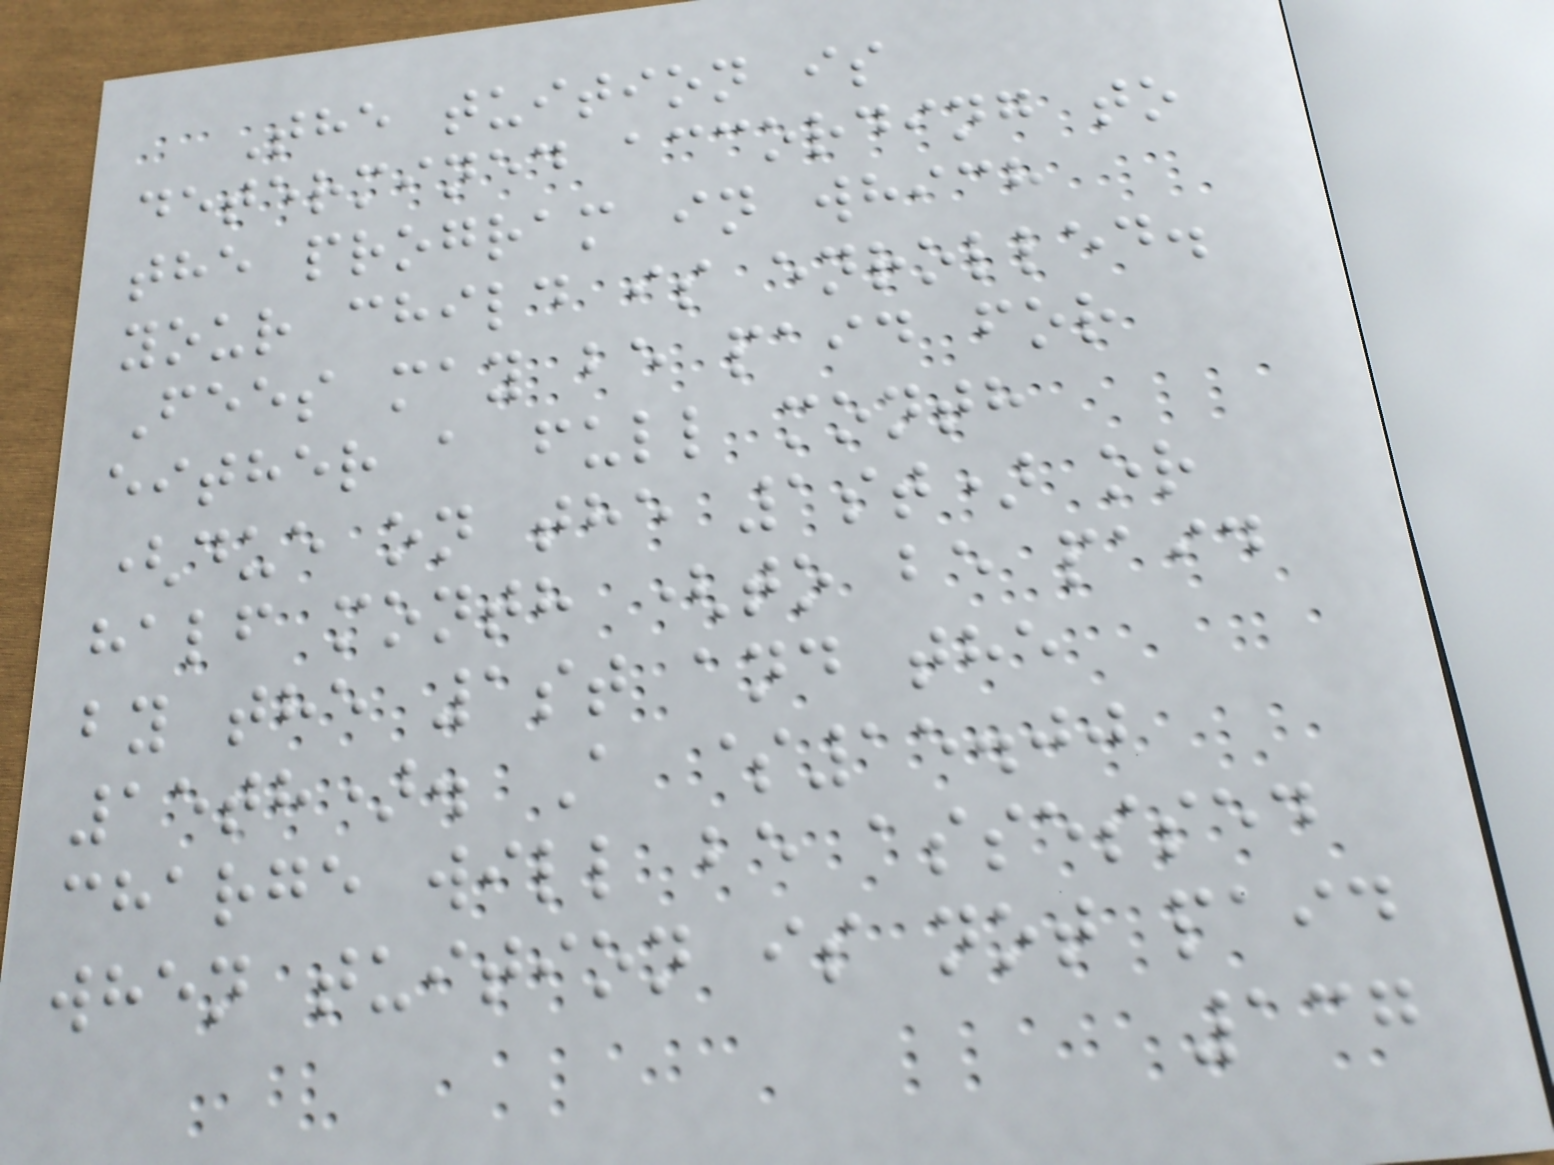The tuition is
determined according to
the program in which
your child is enrolled.
Fees may be paid for
either a full month
(due on the 1st) or
half month (to be paid
by the 1st and the
15th). A $15.00
charge will be assessed
when tuition is not paid
137
